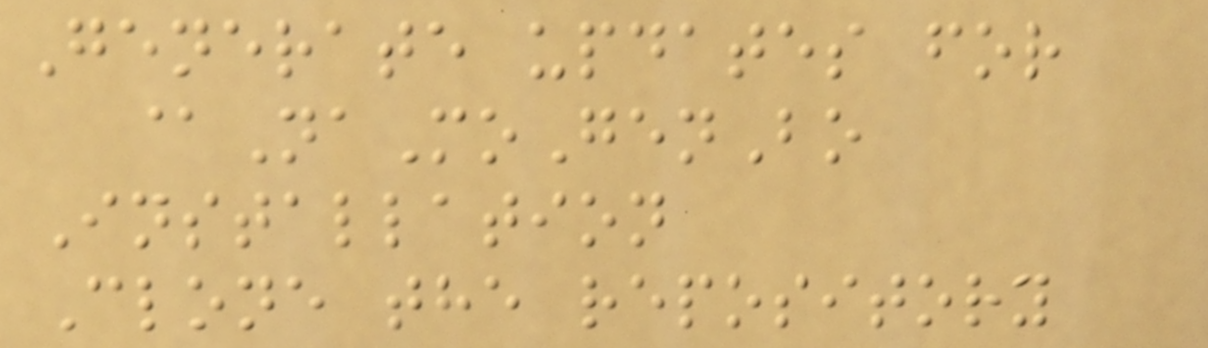Generate updates for
@NaMoGenBo
Installation
Clone the repository
